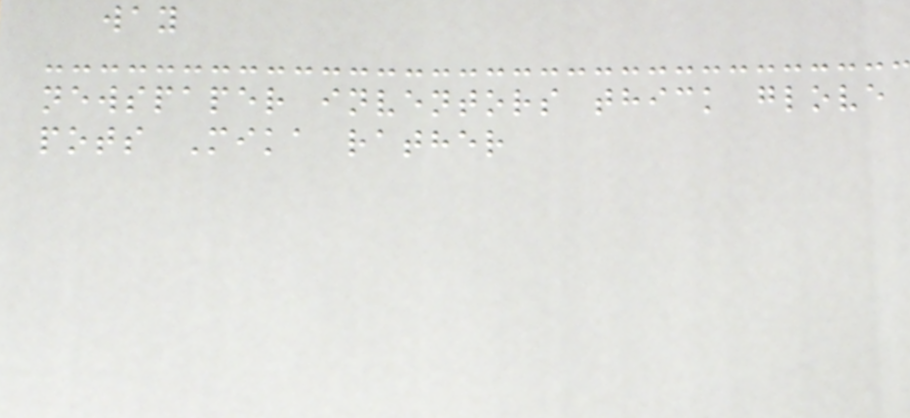way
newspaper inventors thick glove
pots Mika rather
